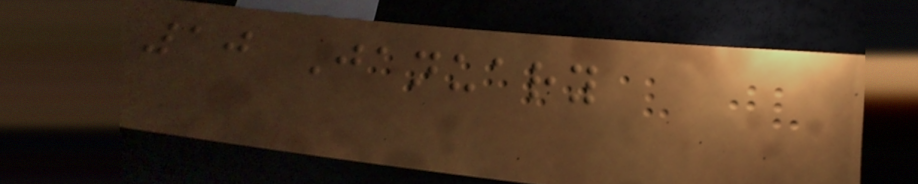10 January
